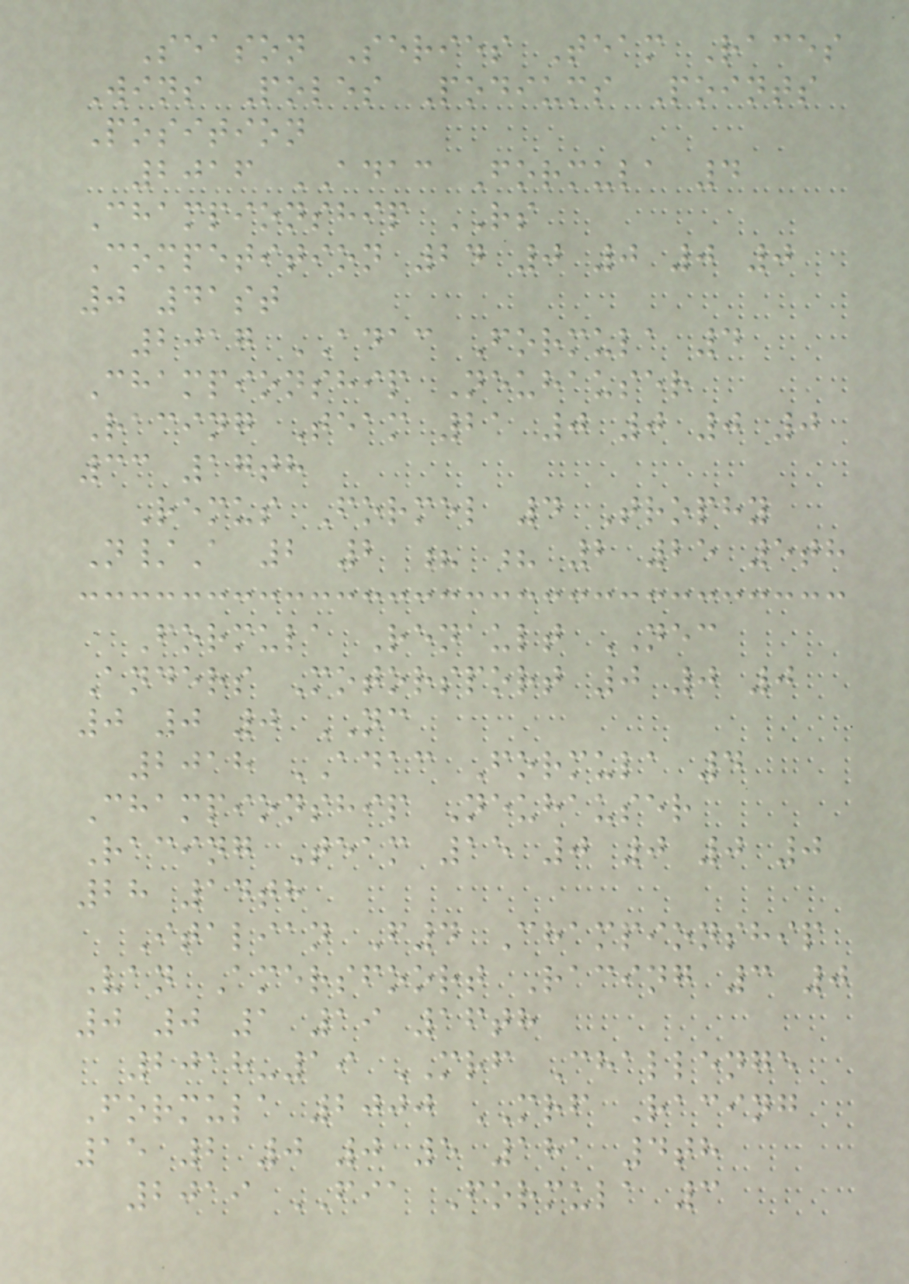Season Series Team Races
Wins Poles Podiums Points
Position
2016 ADAC Formula 4
Championship RS
Competition 24 0 0 0 0
0 41st
2017 ADAC Formula 4
Championship Neuhauser
Racing Team 21 0 0 0 0
33 17th
Remus Formel 4 Trophy
N/A 2 2 ? ? 2 25 5th
Formula Renault NEC
Anders Motorsport 0 0 0
0 0 0 NC
2018 ADAC Formula 4
Championship Neuhauser
Racing Team 15 0 0 0 0
28 14th
Italian F4 Championship
Van Amersfoort Racing 3 0
0 0 1 19 16th
2018-19 MRF Challenge
Formula 2000 MRF Racing
15 2 0 0 5 181 4th
2019 FIA Formula 3
